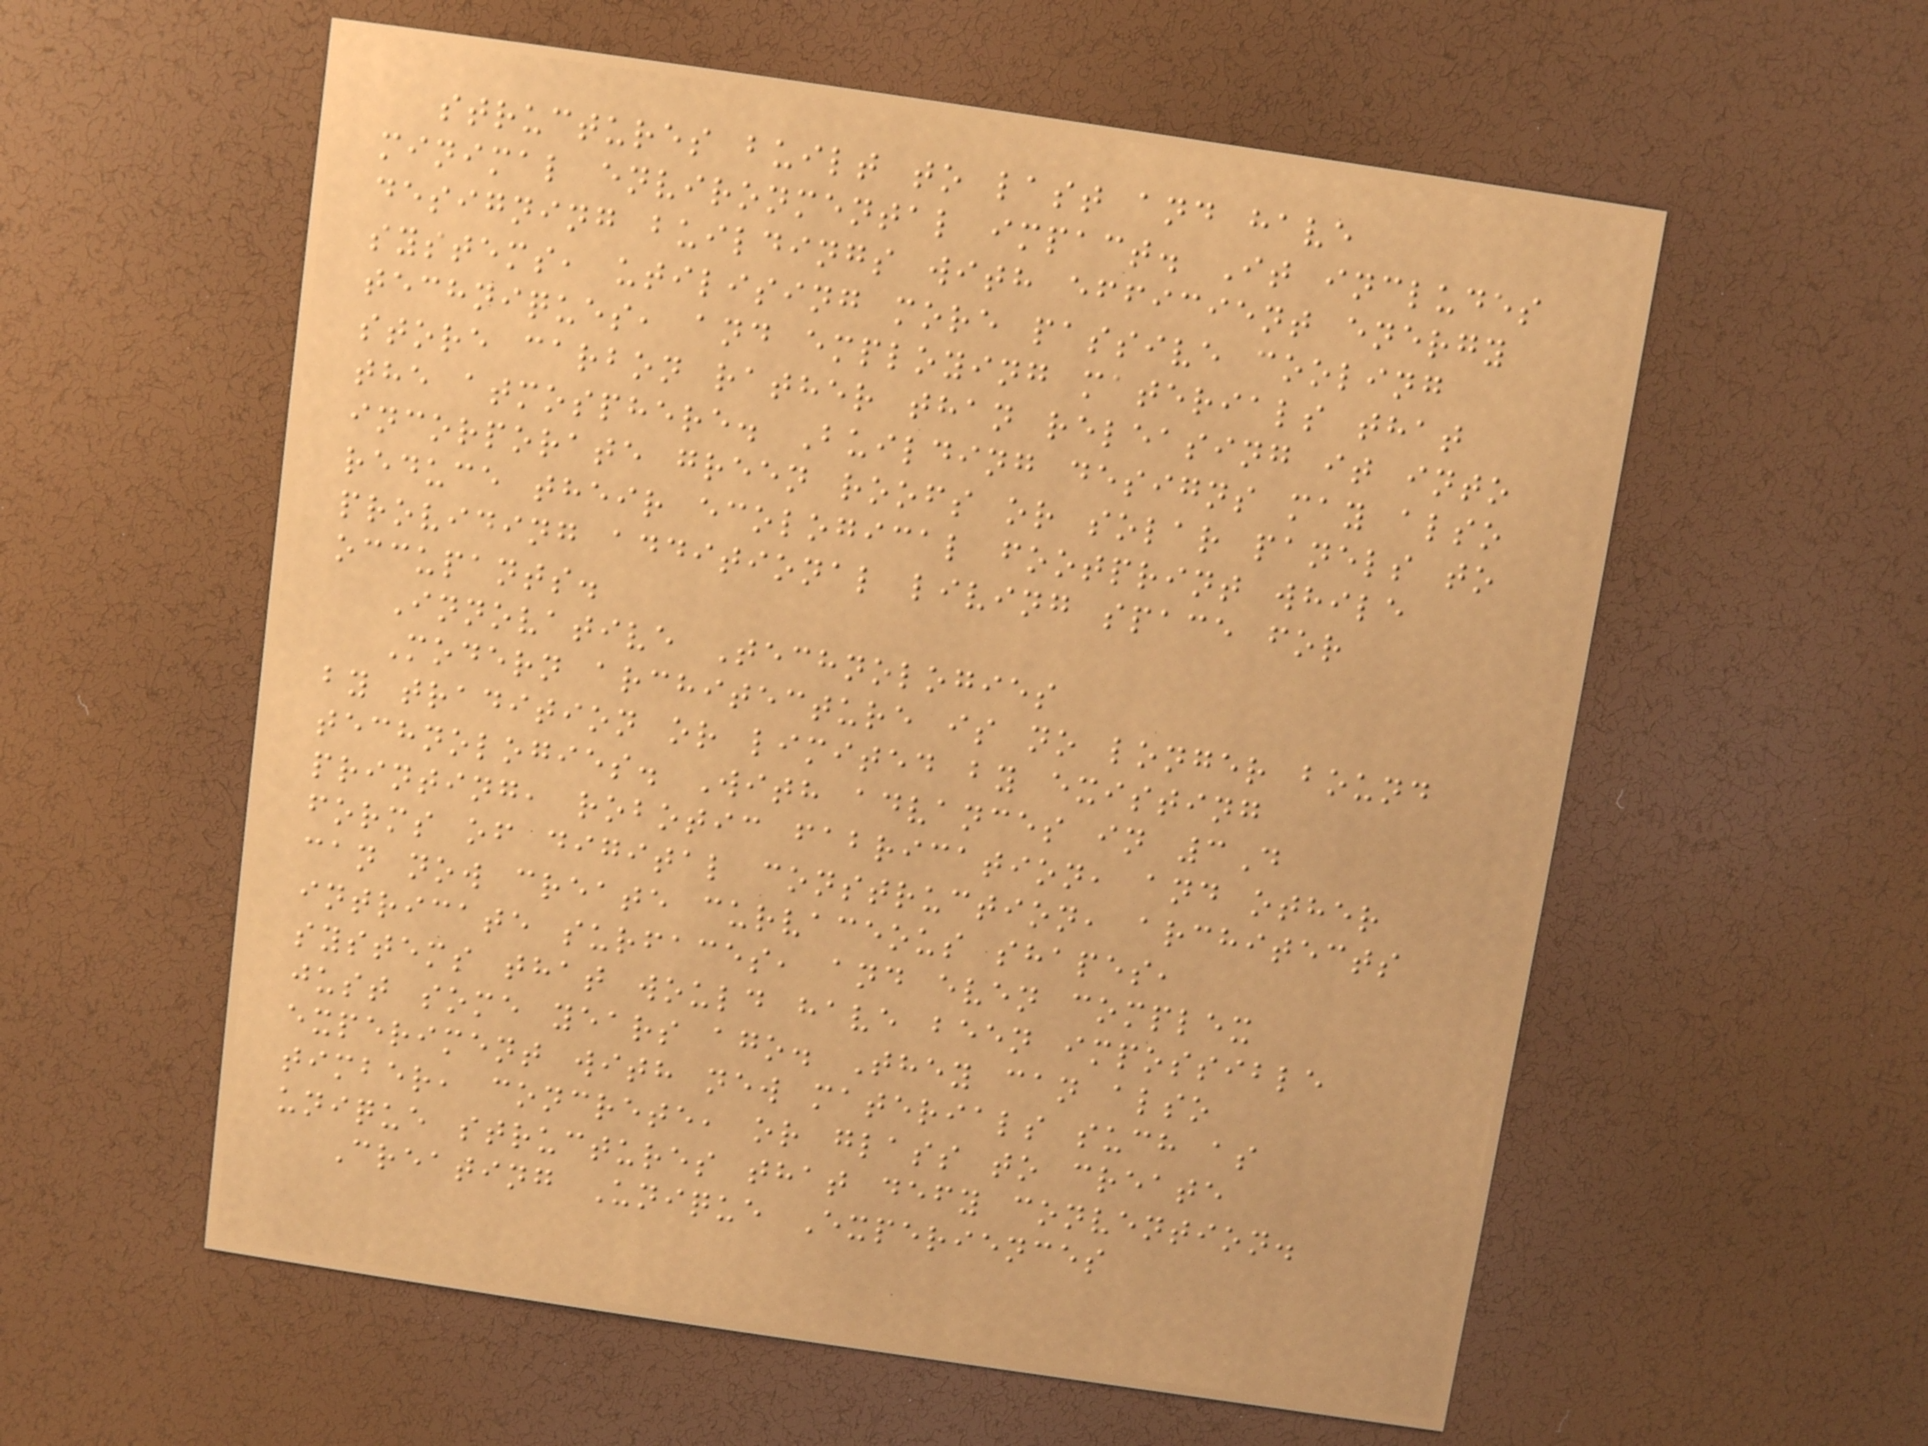structures built to last and have
minimal environmental impact. It includes
designing buildings with efficient energy
systems, utilising more passive cooling
techniques, and employing materials that
store carbon rather than releasing it into
the atmosphere. Building designs may also
incorporate green roofs or solar panels to
reduce their ecological footprint while
providing additional living space for
occupants.
Innovative Technologies
Modern architecture is no longer bound
by tradition or limited by existing
technologies. With advances in 3D
printing, robotic fabrication, and other
forms of digital construction, architects
can now create curvaceous shapes,
intricate surfaces, and even complex
systems that would have been impossible
just some years ago. They can also
experiment with new materials such as
timber, concrete, or glass to create
unique structures that defy convention.
Creating Unique Experiences
